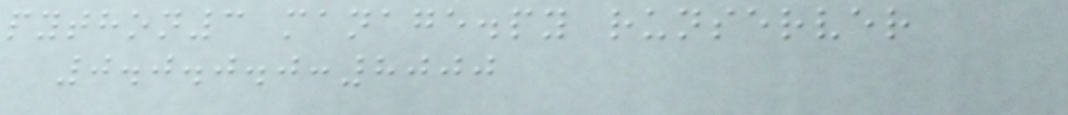python3 manage.py runserver
0.0.0.0:8000
